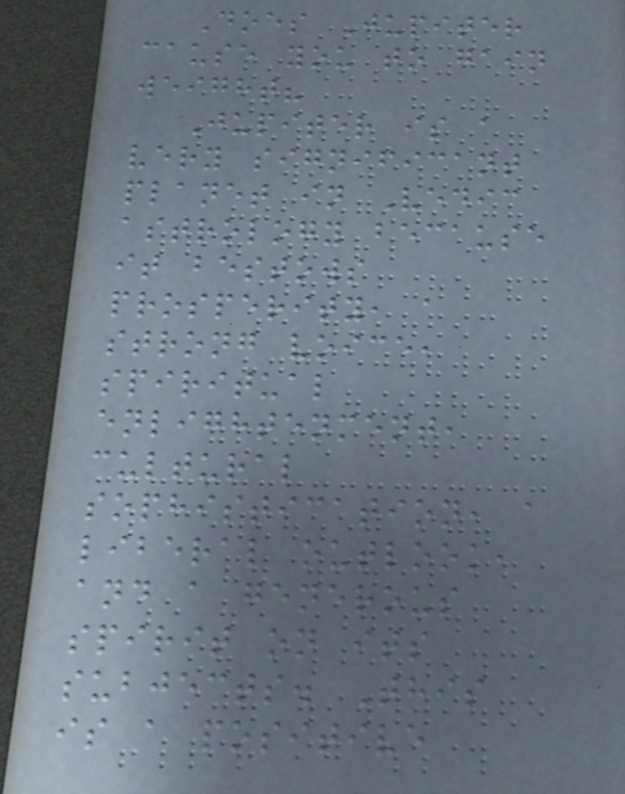Does Jupiter
cause you to gain
weight?
Jupiter is a
very significant
planet in Vedic
astrology because
it bestows
prosperity, a
strong voice,
spiritual
enlightenment,
cultural
sophistication, a
liberal outlook,
and a generous
spirit on its
subjects. This
is a positive
